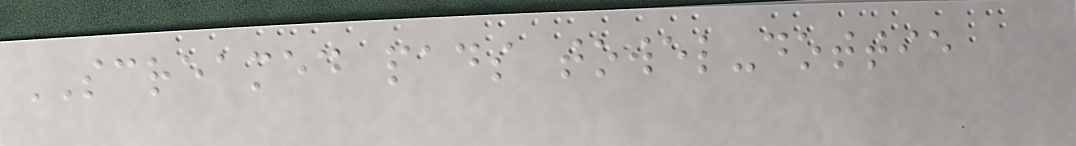SCREAMED pads towel-dottie
